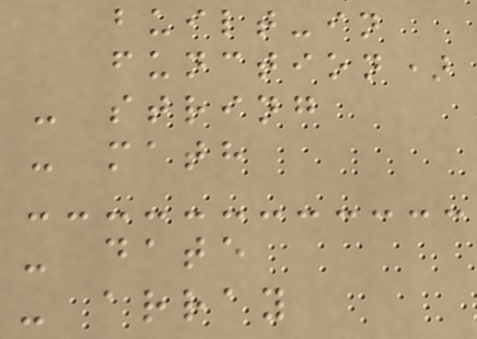built-in
function)
- string
- math
- date
- array
